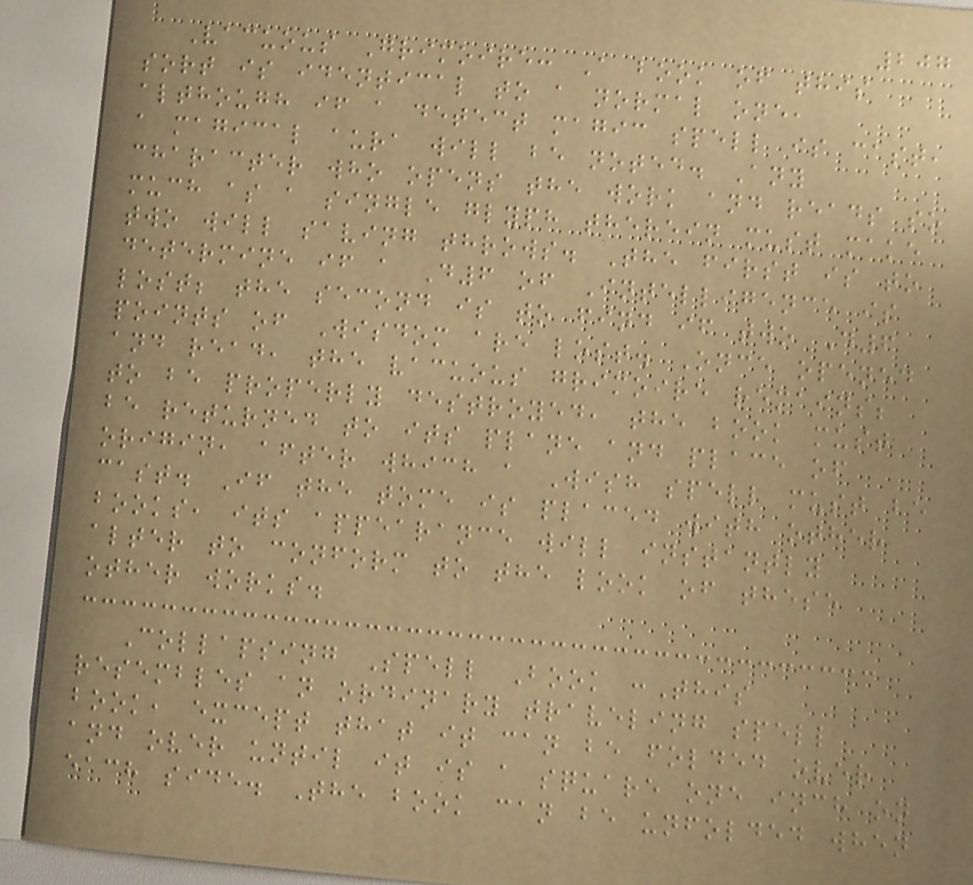207
Vacuous Grimoire: A book of this
sort is identical to a normal one,
although if a detect magic spell is cast,
a magical aura will be noted. Any
character who opens the work and reads so
much as a single glyph therein must make
two will saving throws. The first is to
determine if a D6 of Intelligence is
lost; the second is to find if two D6
points of Wisdom are lost. Once opened
and read, the vacuous grimoire remains;
to be properly destroyed, the book must
be returned to its plane and place of
origin, after which a Wish spell must be
cast. If the tome is placed with other
books, its appearance will instantly
alter to conform to the look of these
other works.
Collapsing Spell Book :This
resembles an ordinary traveling spell
book, except that it can be folded over
and over until it is a square one inch on
each side. The book can be unfolded when
